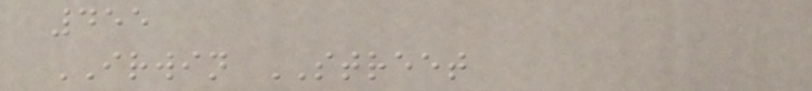455
IRWIN STREET
